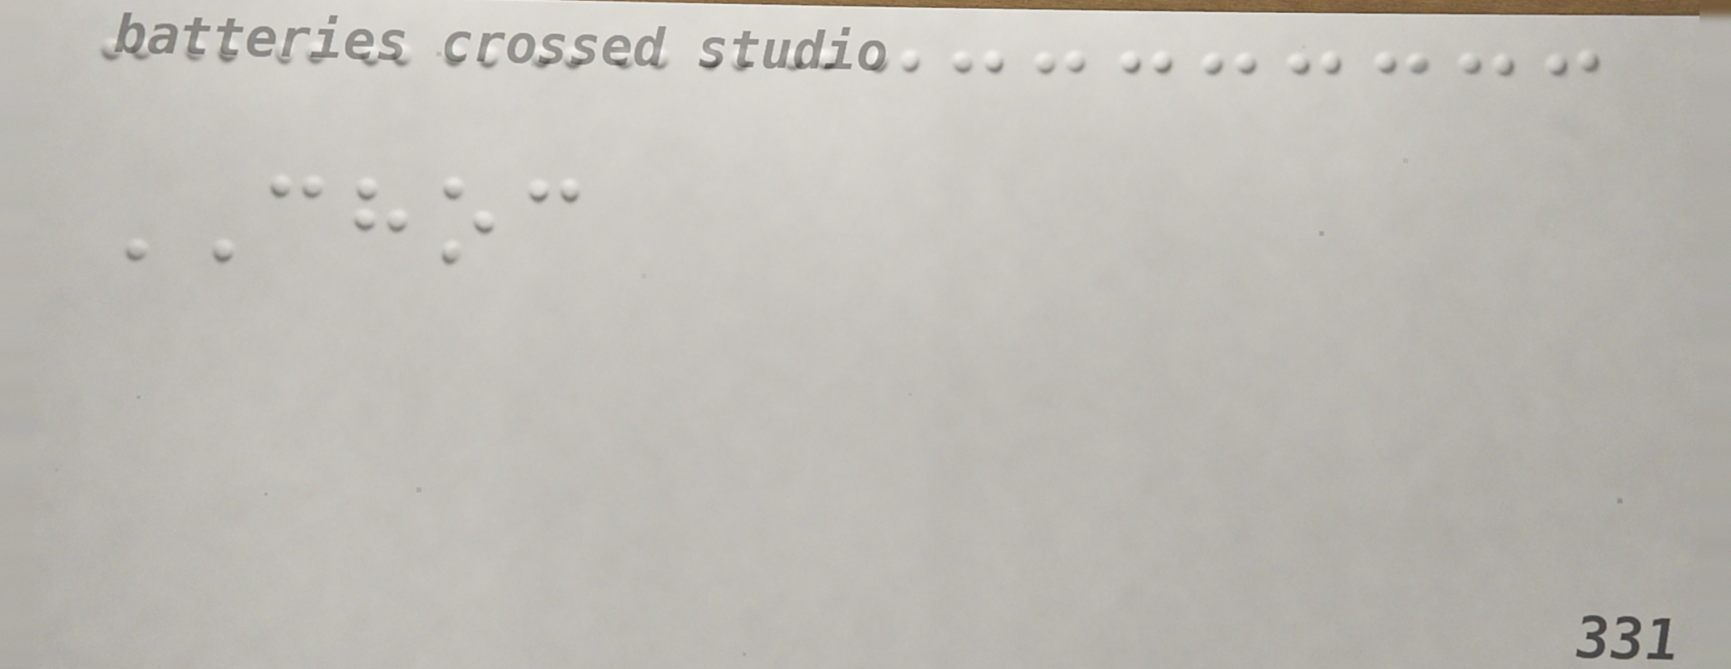CHOC
